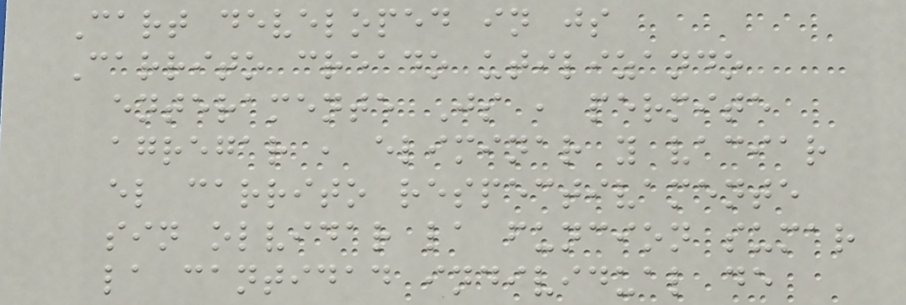Cart developed in js
Carrito creado utilizando
enteramente Js , permite
agregar , eliminar y vaciar
el carrito respectivamente
sin olvidar la funcion sumar
la cantidad individual de
